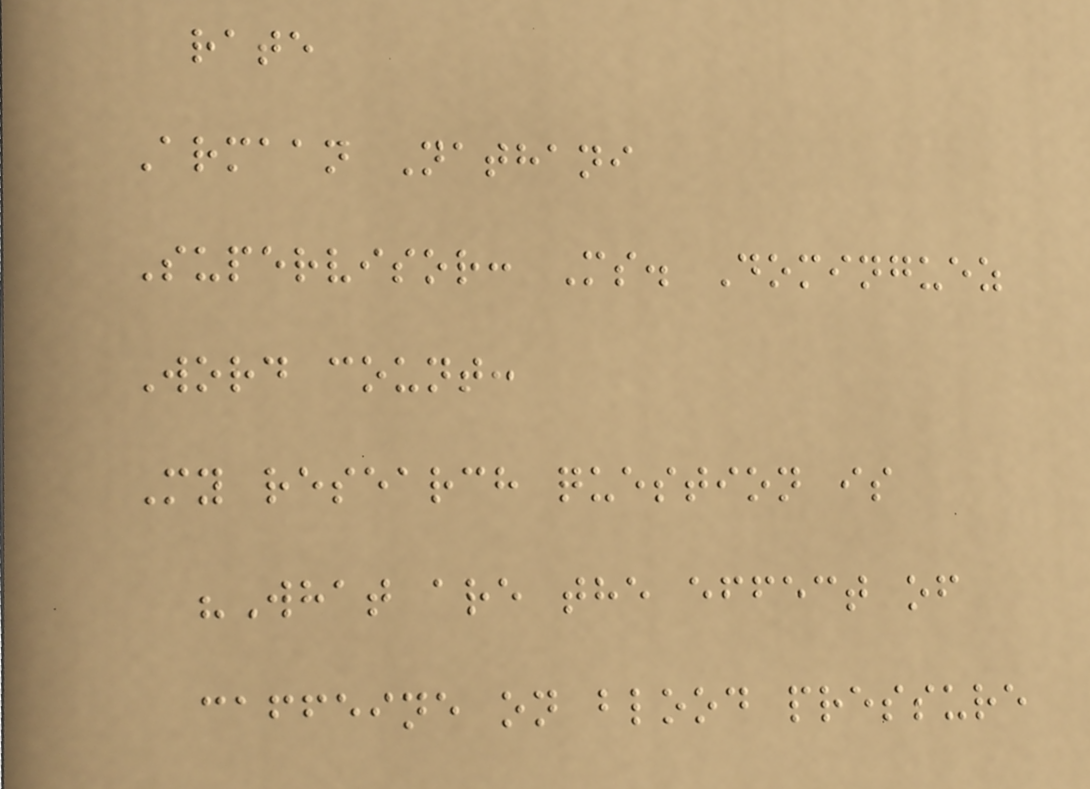rate
Armaan Nathani
Supervisor: Ms. Dominguez
Word count:
My research question is
"What are the effect of
caffeine on blood pressure
